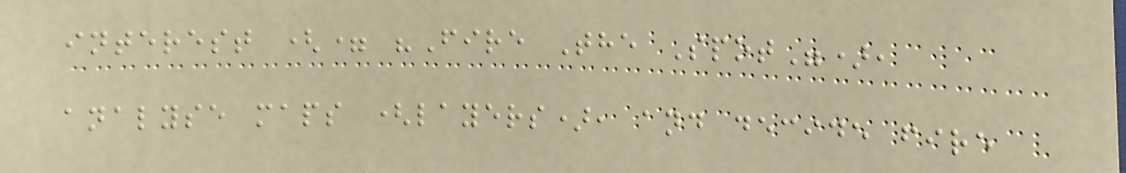interest (= "Fire The Spot"),
analyse maps (layers), and decide fire
